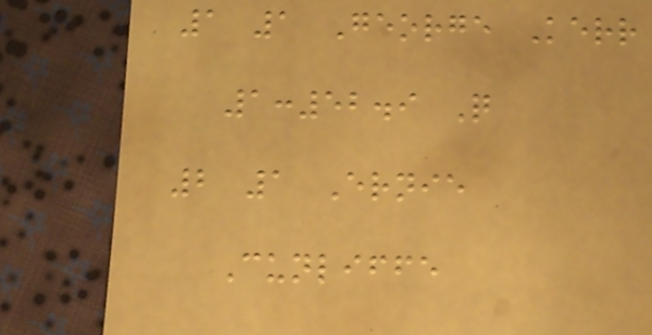1 1 George Kerr
1:52.9 Q
2 1 Ernie
Cunliffe
